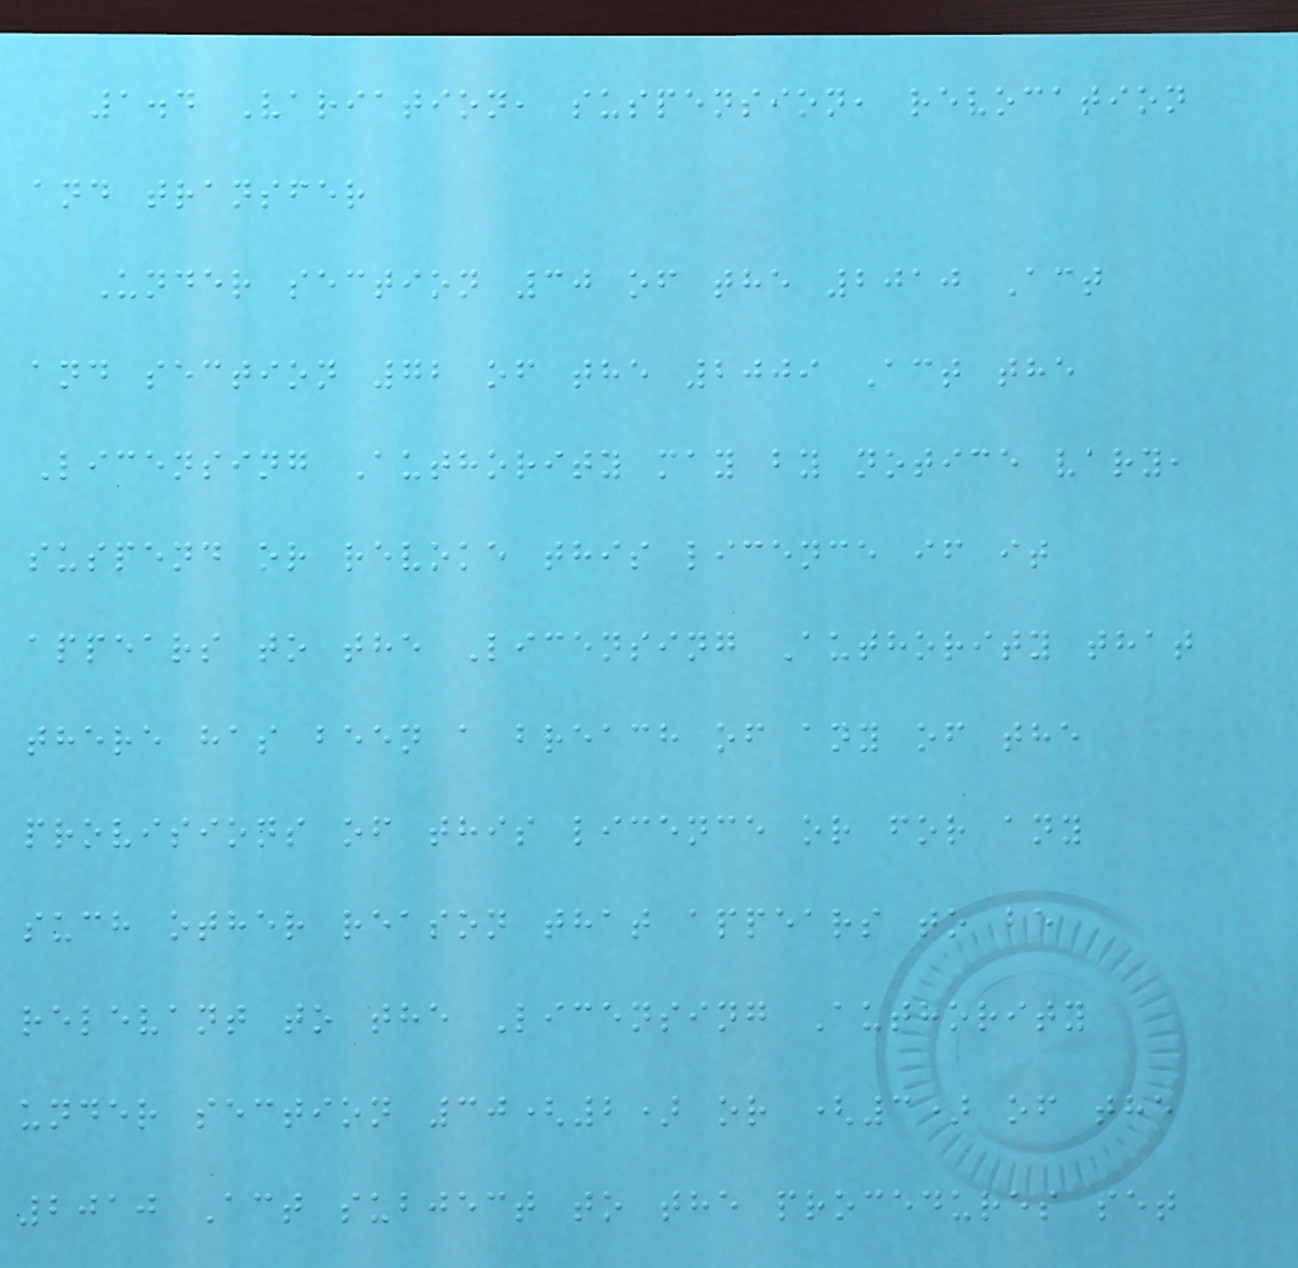1.4 Variation, suspension, revocation
and transfer
Under section 30 of the 2010 Act
and section 72 of the 2009 Act the
Licensing Authority may by notice vary,
suspend or revoke this licence if it
appears to the Licensing Authority that
there has been a breach of any of the
provisions of this licence or for any
such other reason that appears to be
relevant to the Licensing Authority
under section 30(2) or (3) of the
2010 Act subject to the procedures set
